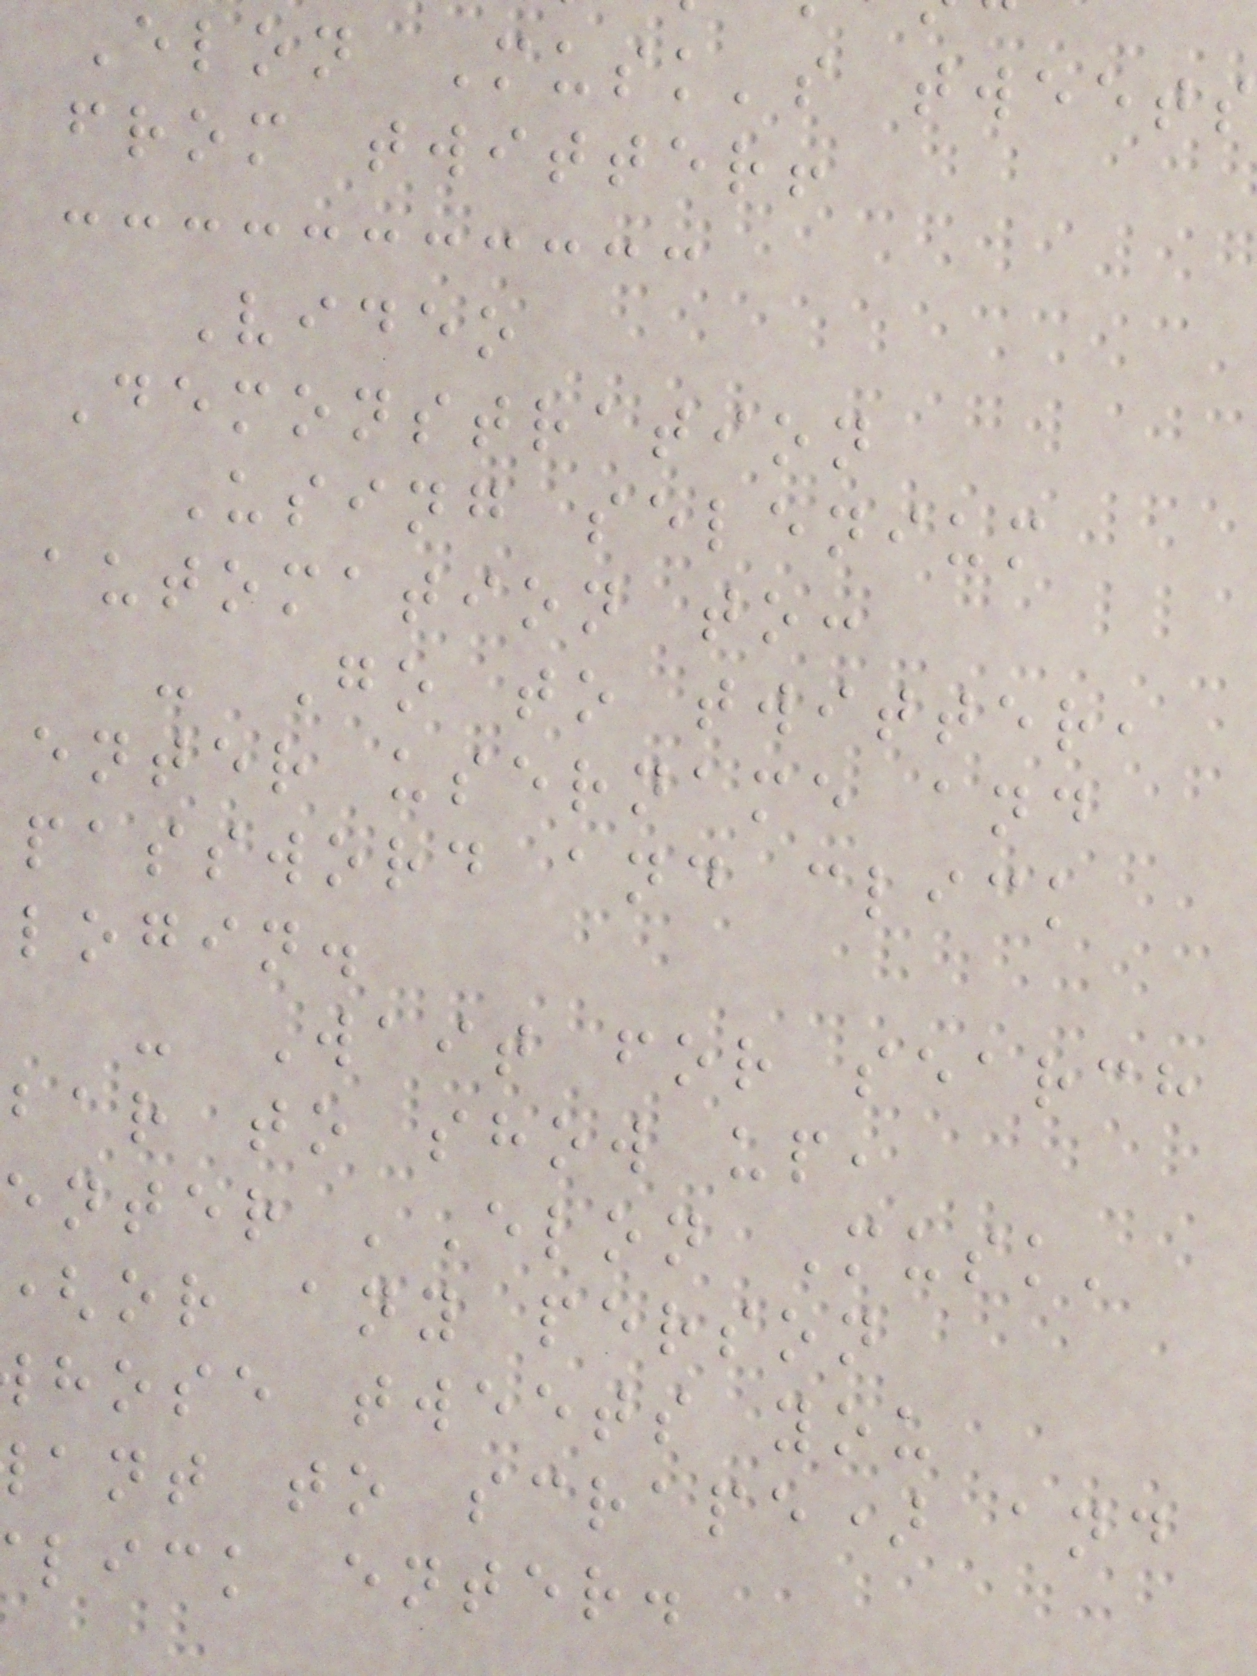Elon Musk's tweets
from twitter!
Video
Demonstration
Using selenium
automation to:
- Go to twitter,
enter username and
password and click
login.
- Wait for search
bar to show up,
enter 'Elon Musk'
or any person
hose tweets you
ant to scrape) and
lick enter.
